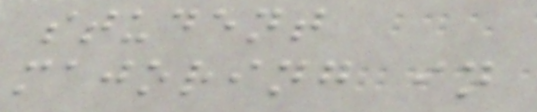student
majoring in
